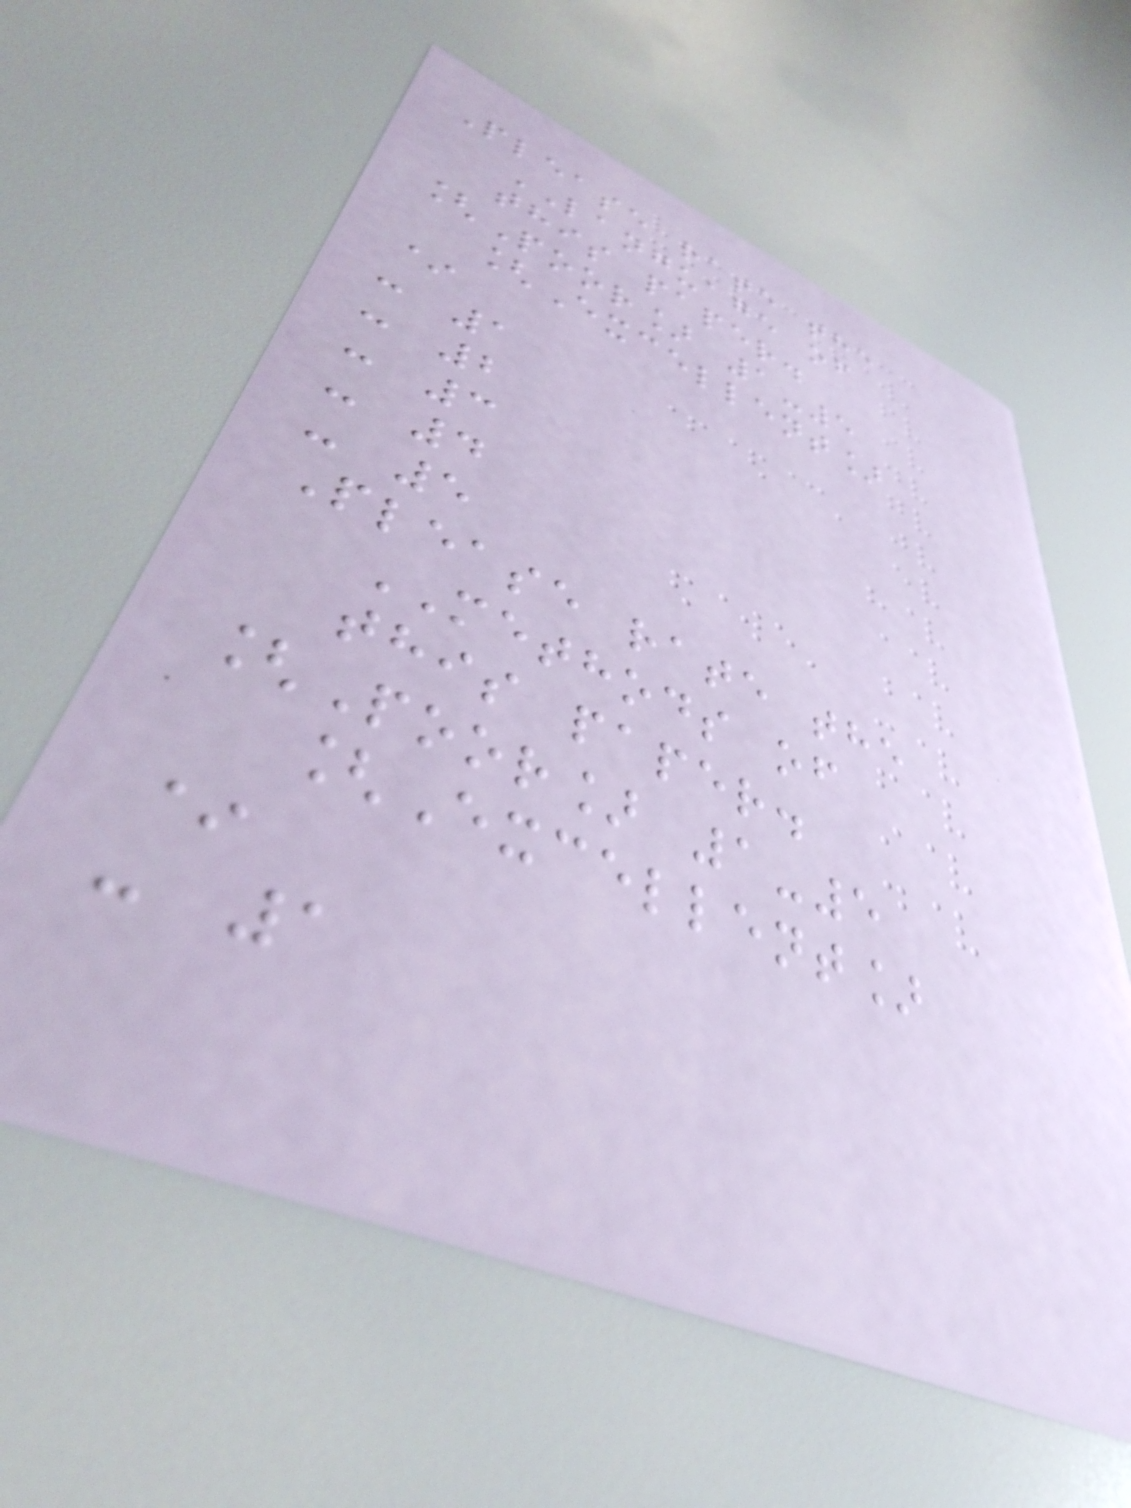Please rate the
LANGUAGE of
this paper.
[Poor] 1-5
[Excellent]
*
- 1
- 2
- 3
- 4
- 5
Please rate the
METHODS of
this paper.
[Poor] 1-5
[Excellent]
*
- 1
